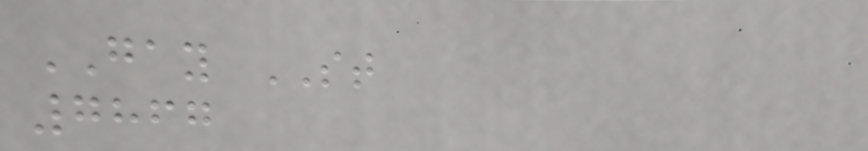GAY ST
7867
